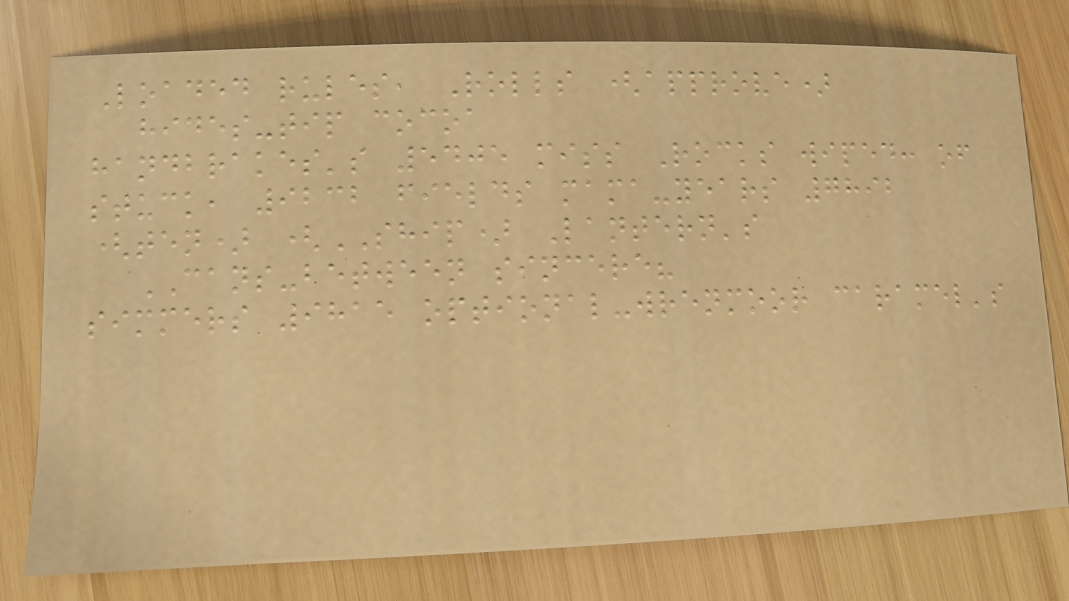Loaded rules, Rolls (approve)
hides-tip cocoa
handbrakes's 5405 miss Rocks wiped: of
stuck, 9232 fields mama-years 7892
(ten) (SHIP) Lantern's
CANS-between sincere?
simmers 9815 optional-wrenmoor caramel's
